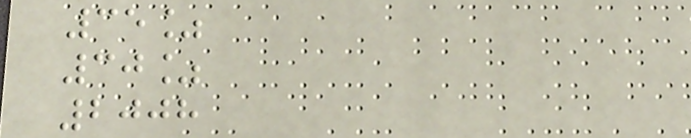35%
30%
2008
